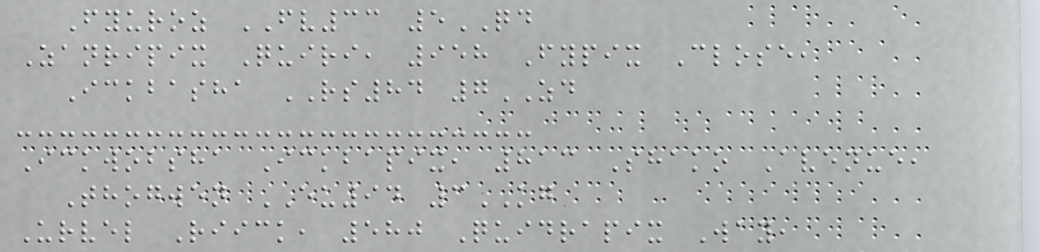Fyuroz FV33 5QD
Zanripix Quiri, 958 Fypix Close,
Ickbasha RS84 7ZD
Ickwobsha Ickbapix, 813 Shako Avenue,
Thogwen EU94 3KG
Urvel Riick, 580 Quidrapix Way,
